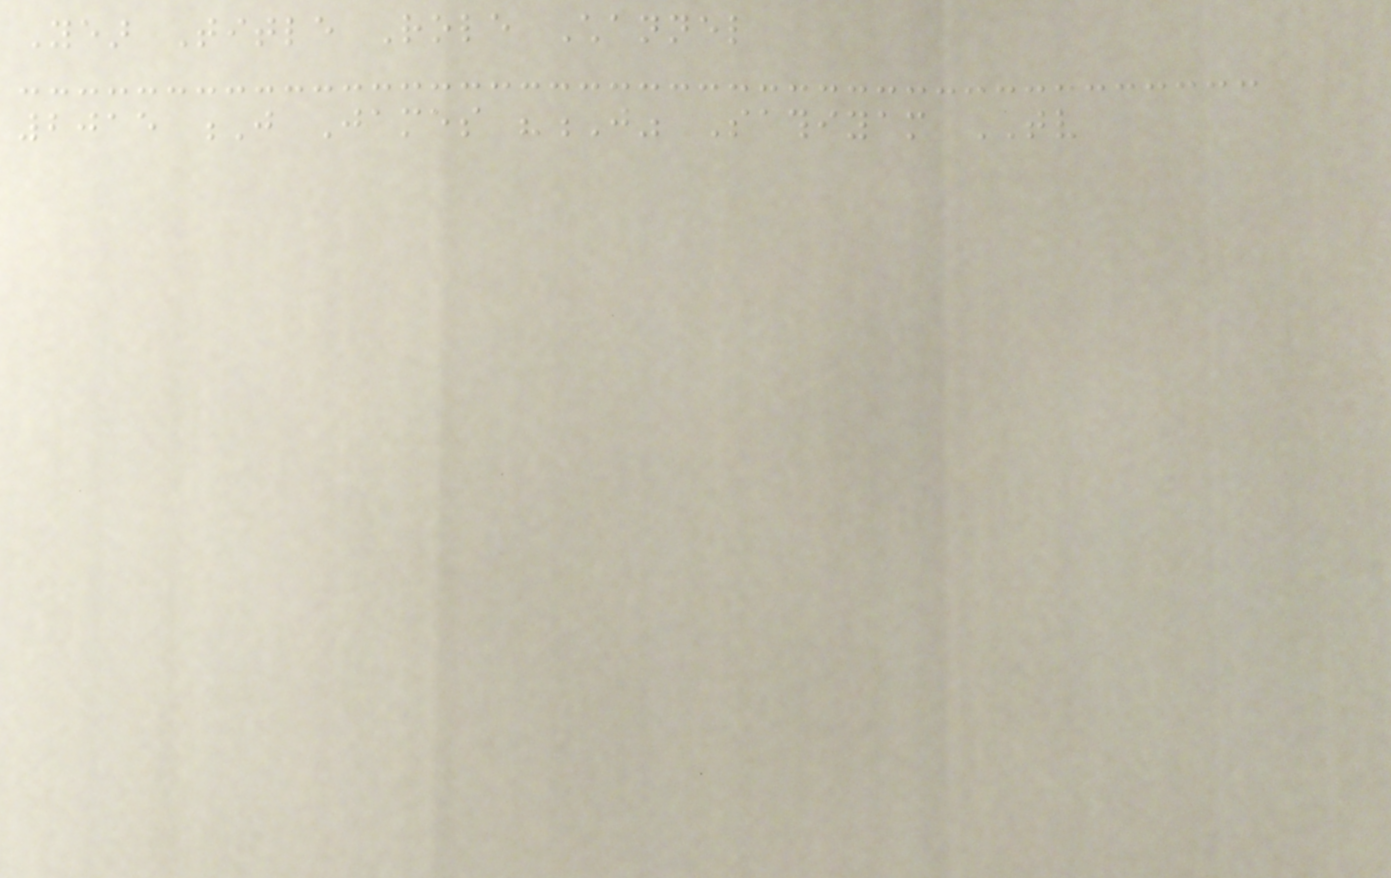Year Title Role Channel
2015 J James "J" Sathiyam TV
